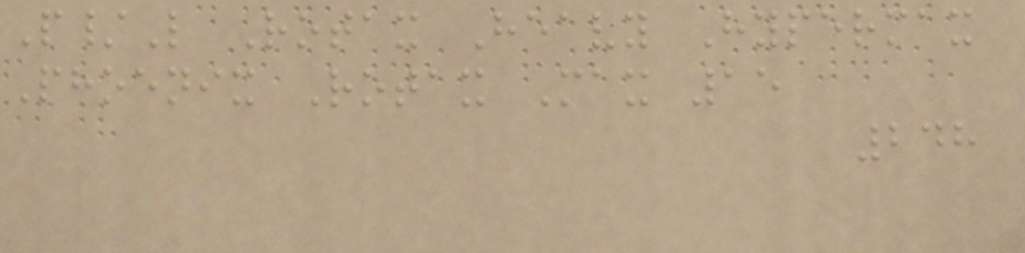P/L Rotax Heavy Hypermax
Phoenix Rotax Max 15
248
